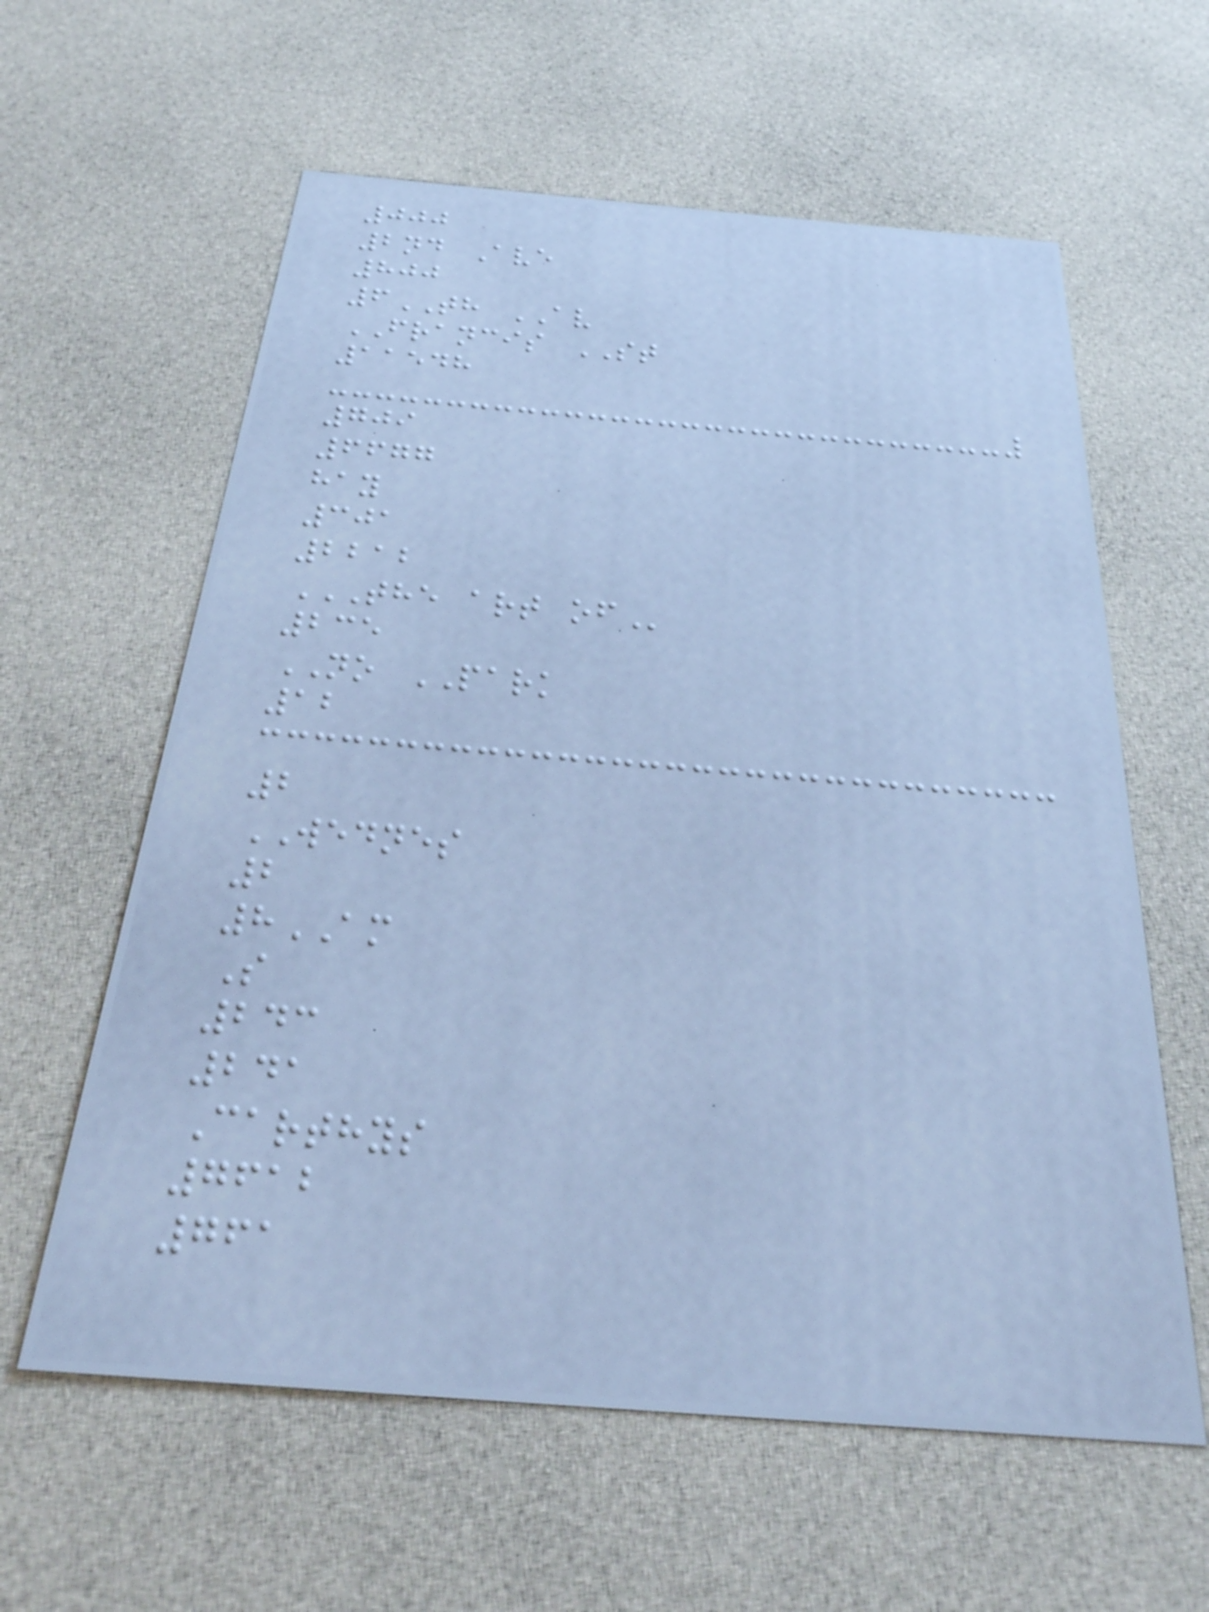000
2nd Ave
800
6TH AV
FRANCIS ST
11548
709
6677
hay
301
2212
THE ART OF
235
NO PARK
12
2
WEDNES
2
8AM
S
243
241
Carthys
7612
761
